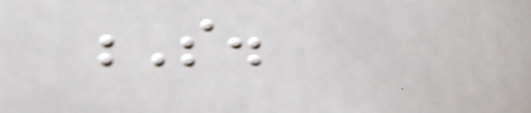S.
